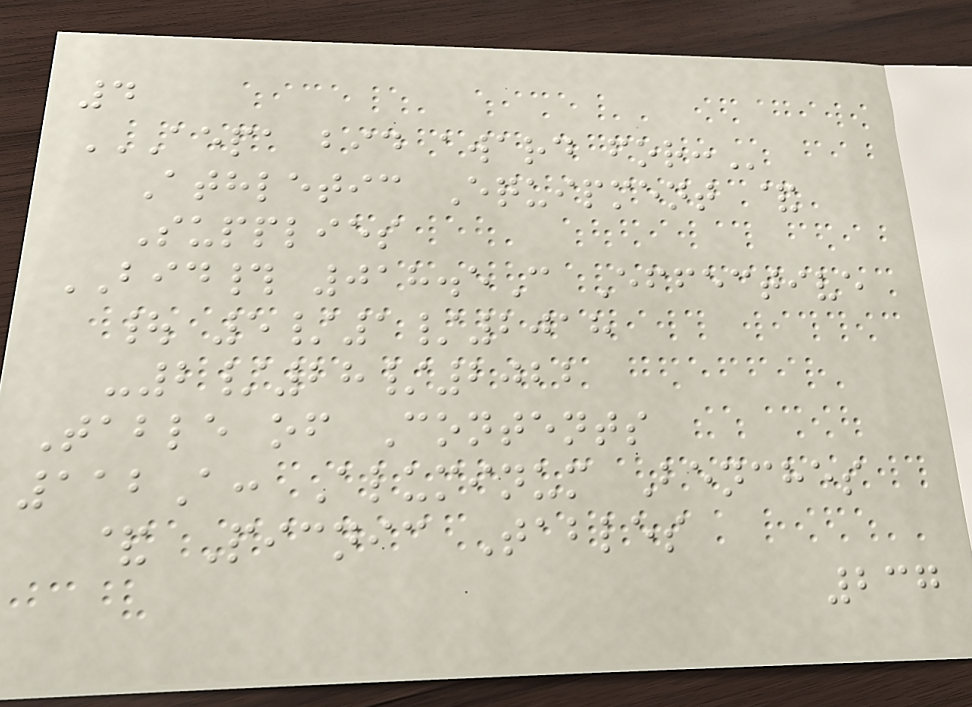4
AEPA BID AWARD FOR:
Athletic Equipment &
Supplies
BID# 018.5C Effective
| 5/1/2018
-2/28/2022
Table of Contents
112A: Aluminum Benches
& Picnic Tables
237
